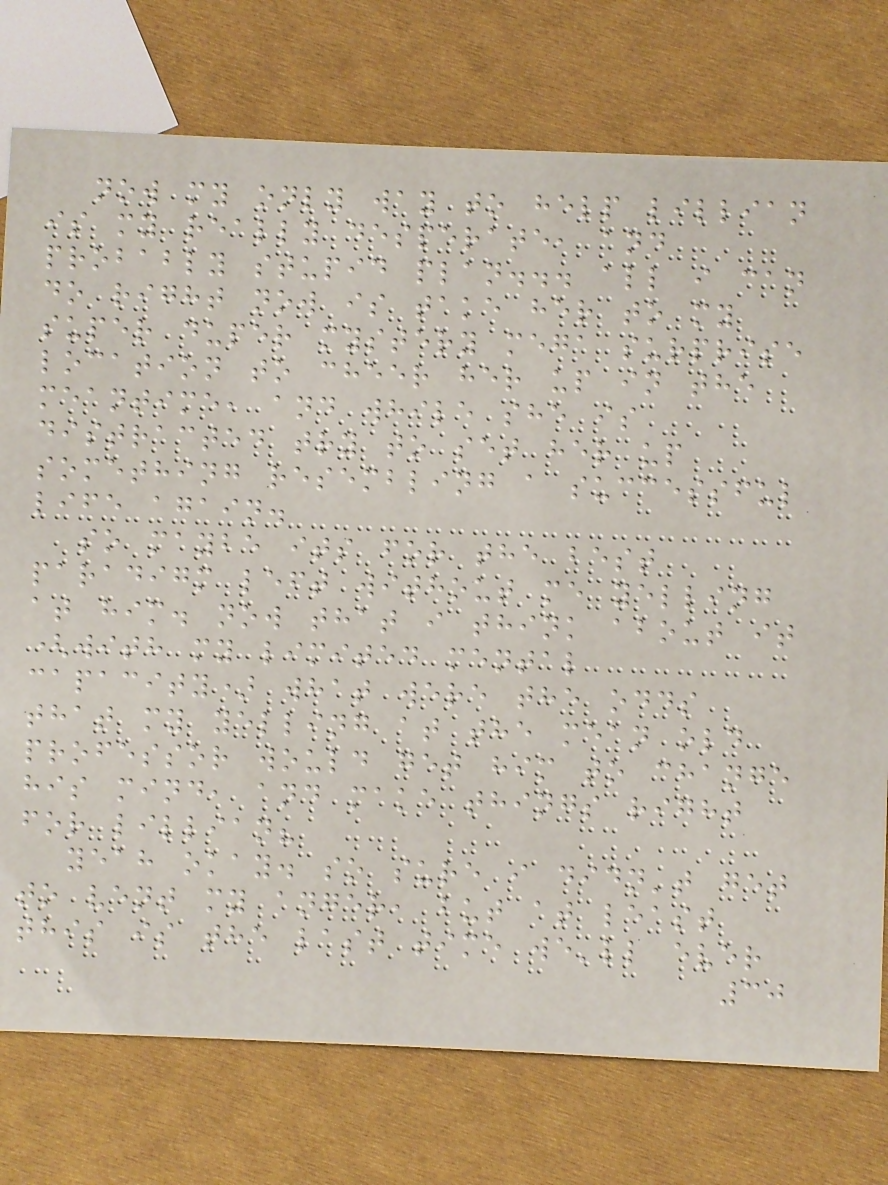now my only way to help lillian
is my really desperate, and
probably stupid plan... all i can
do right now is take her to my
super duper mystery mega surprise
location to cheer her up in the
meantime, and while she is
distracted try to set her up
something resembling a successful
life again.
so maybe its for the best
paradigm left without me yelling
at him. now that i think about it
(with my limited mental
capacity) what were the odds
that my yelling at the mean old
professor would get him to change
his mind, and make things right
for lillian?
yeah okay. so sure i didn't get
to vent my anger, but at least
this is the last time we'll ever
30
